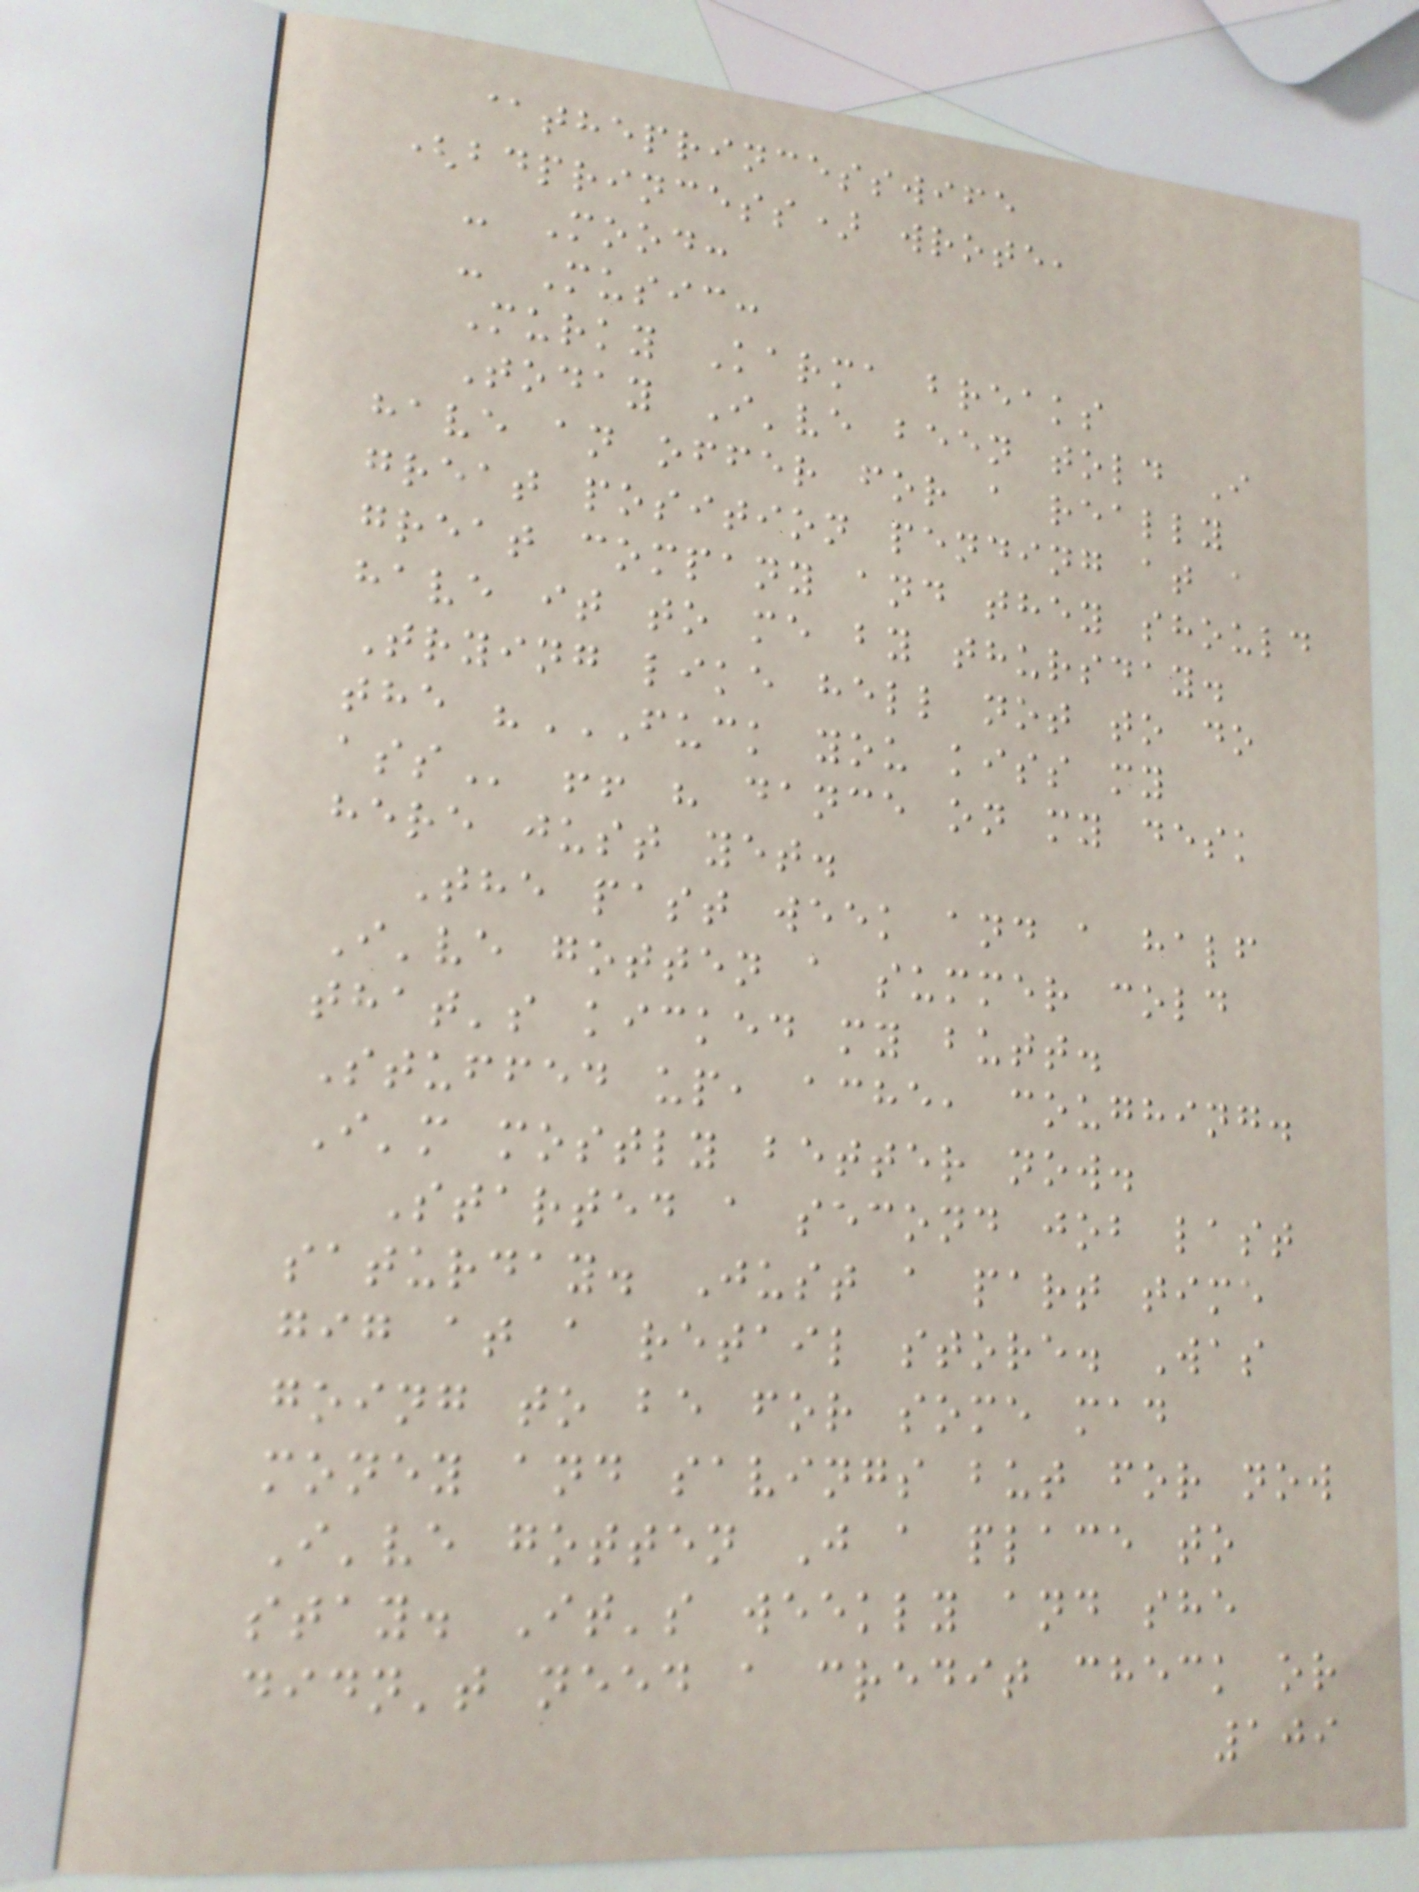@theprincesswife
(bdprincess) wrote,
- Mood:
- Music:
Murky Karma breaks
Today I've been told I
have an offer for a really
great position pending at a
great company and they should
have it to me by thursday.
Trying like hell not to do
the "FUCK YOU KISS MY
ASS !! " dance on my desk
here just yet.
The past week and a half
I've gotten a summer cold
that's kicked my butt.
Stuffed up, ache, coughing.
I'm mostly better now.
Started a second job last
saturday. Just a part time
gig at a retail store. Was
going to be for some mad
money and savings but for now
I've gotten J a place to
stay. It's weekly and she
didn't need a credit check or
109
